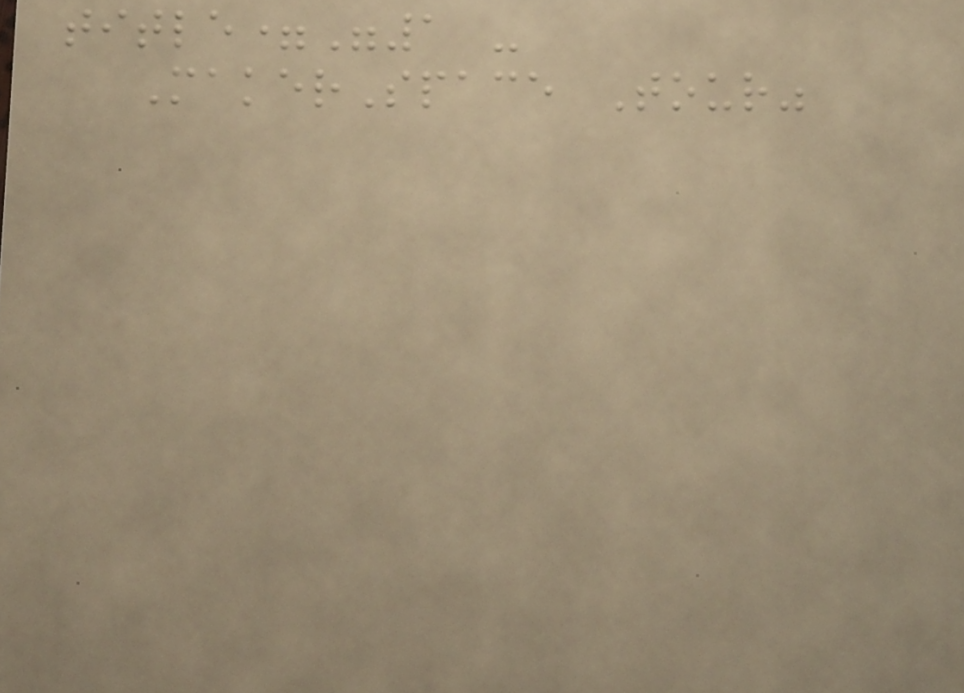title="1 -
MakerSpace Tour"
